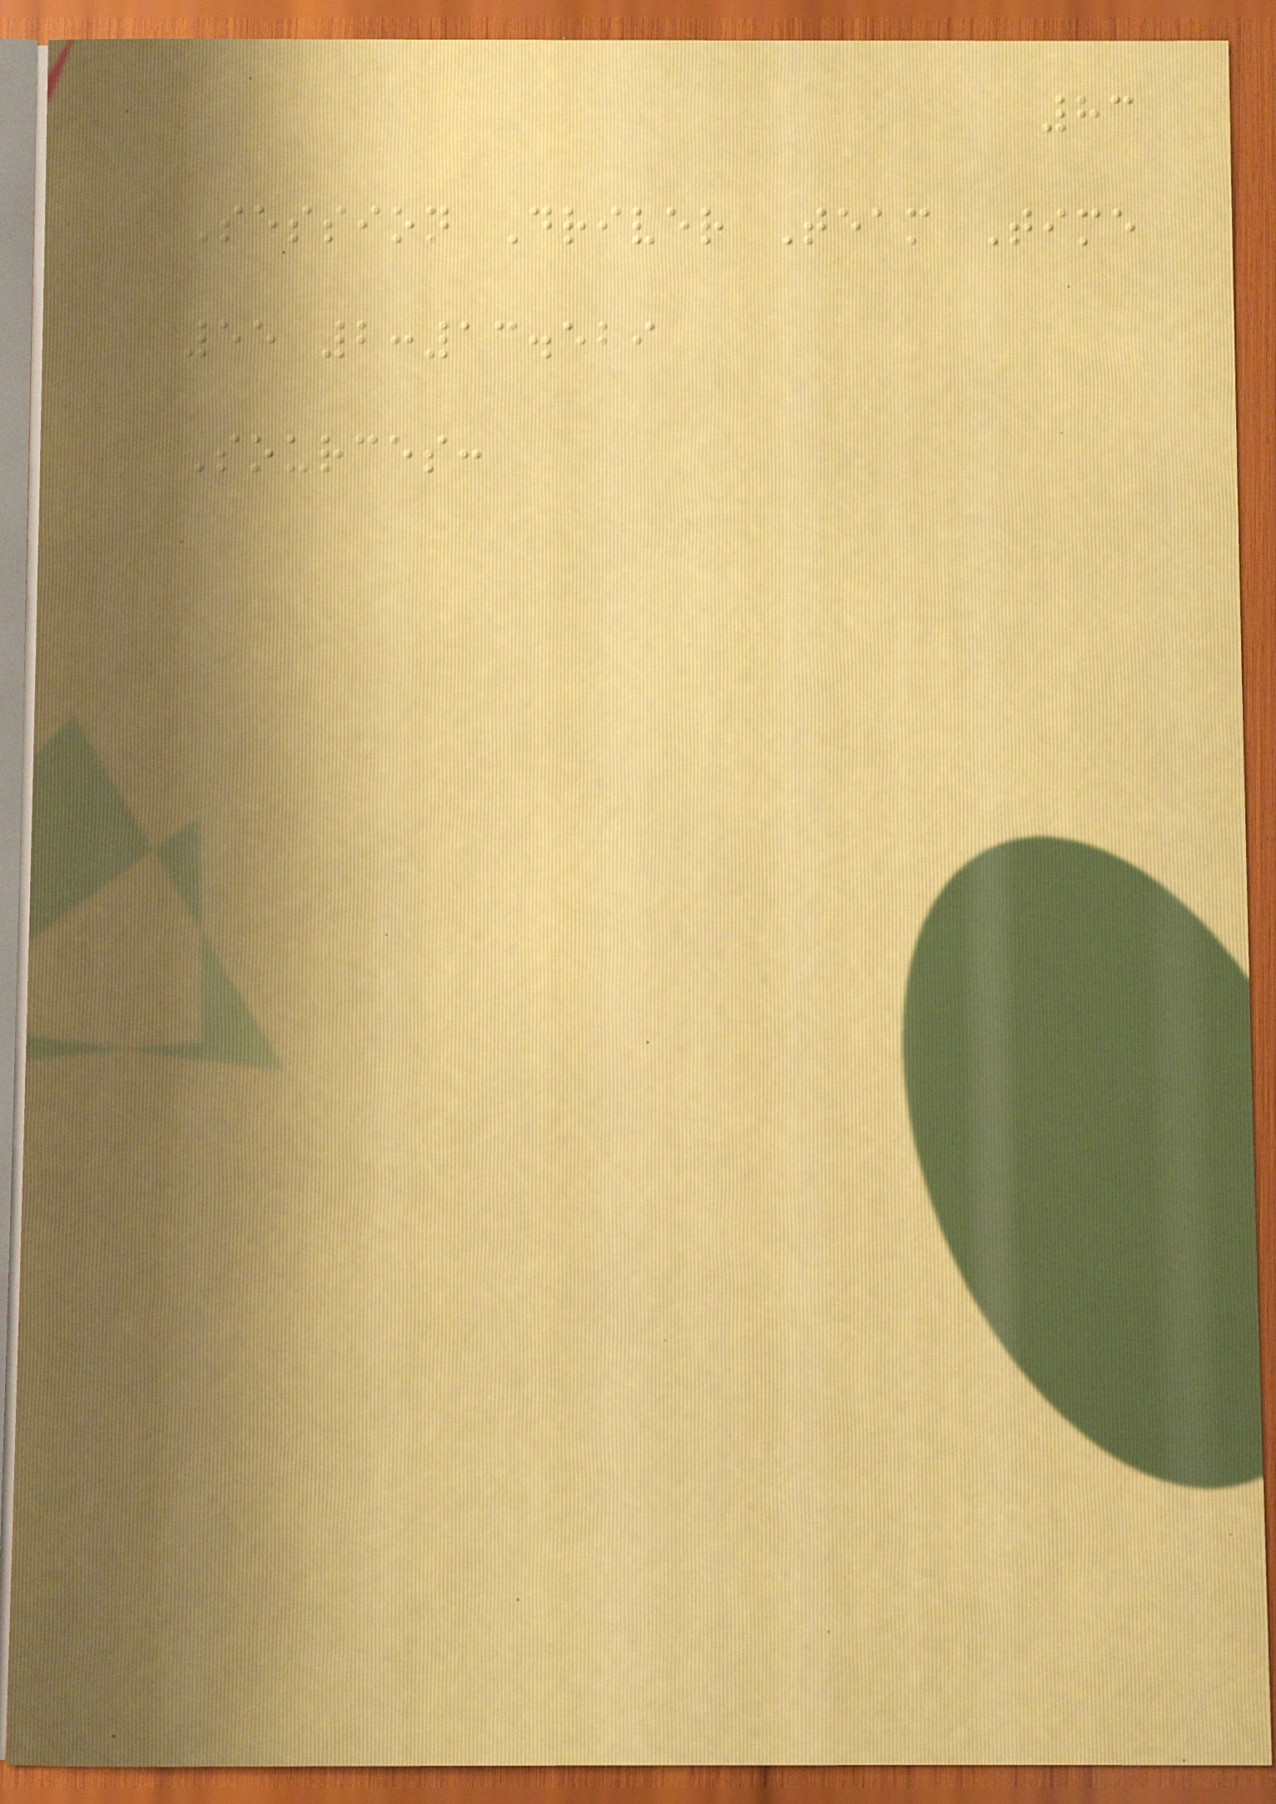83
Session Driver Team Time
55 2:13.529
Sources:
